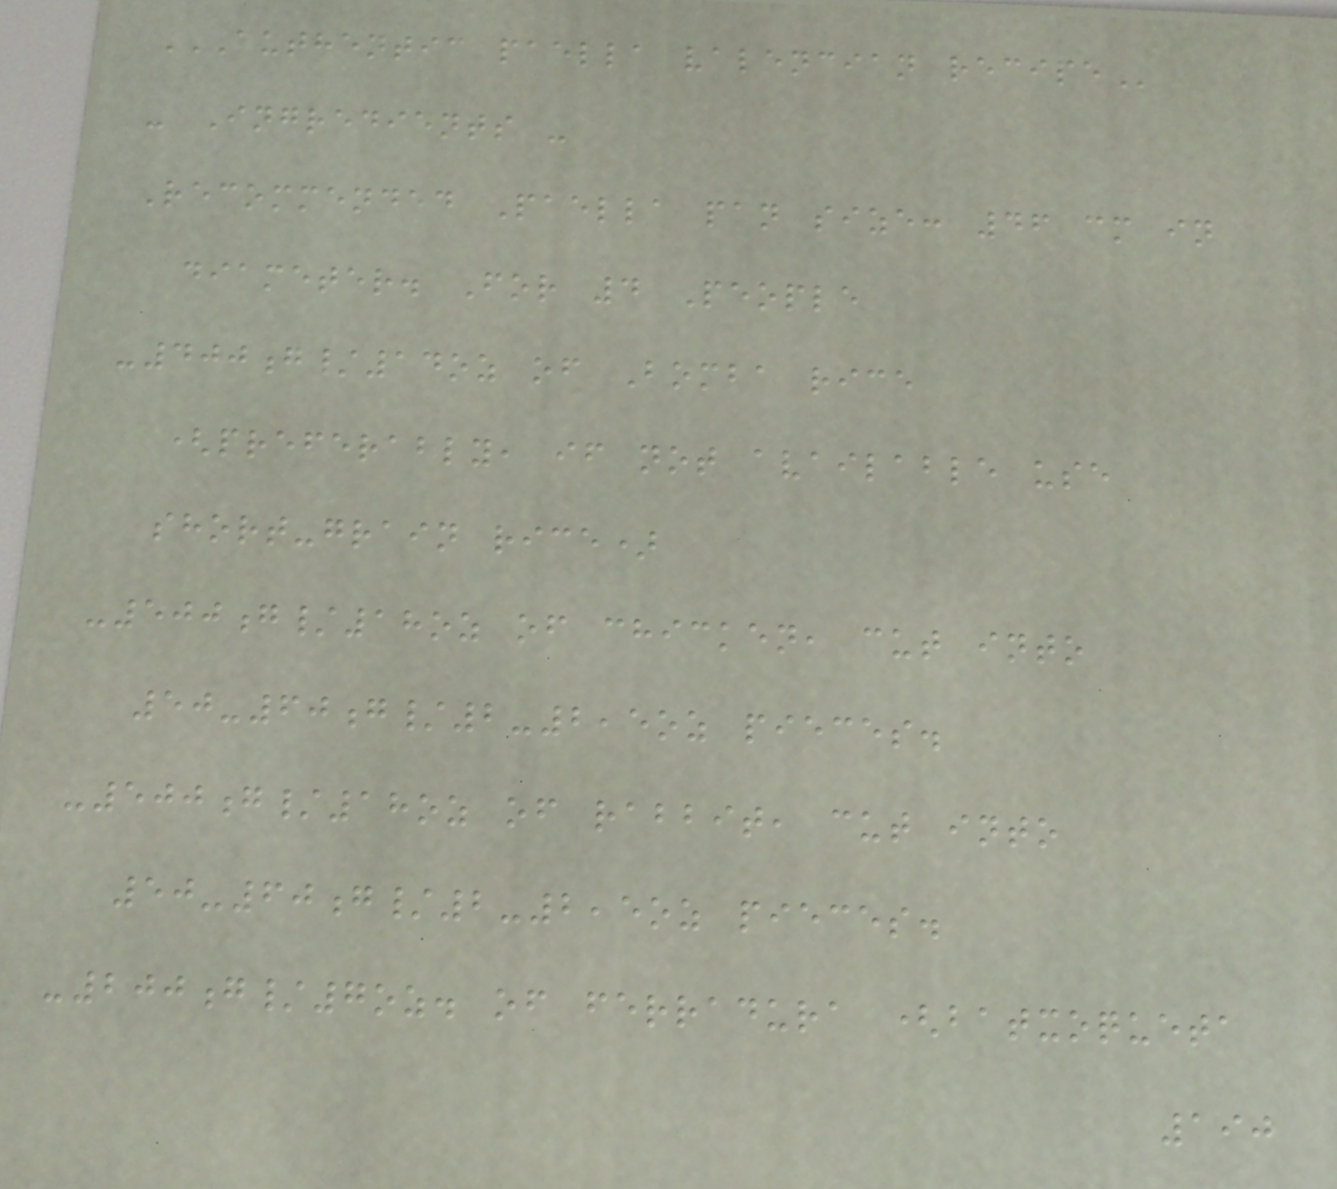AUTHENTIC PAELLA VALENCIAN RECIPE
- Ingredients -
Recommended Paella pan size: 46 cm in
diameter. For 4 People
-400g/14oz of Bomba rice
(preferably, if not available use
short-grain rice)
-500g/18oz of chicken, cut into
50-60g/2-2,5oz pieces.
-500g/18oz of rabbit, cut into
50-60g/2-2,5oz pieces.
-200g/7oz. of ferradura (batxoqueta
190
